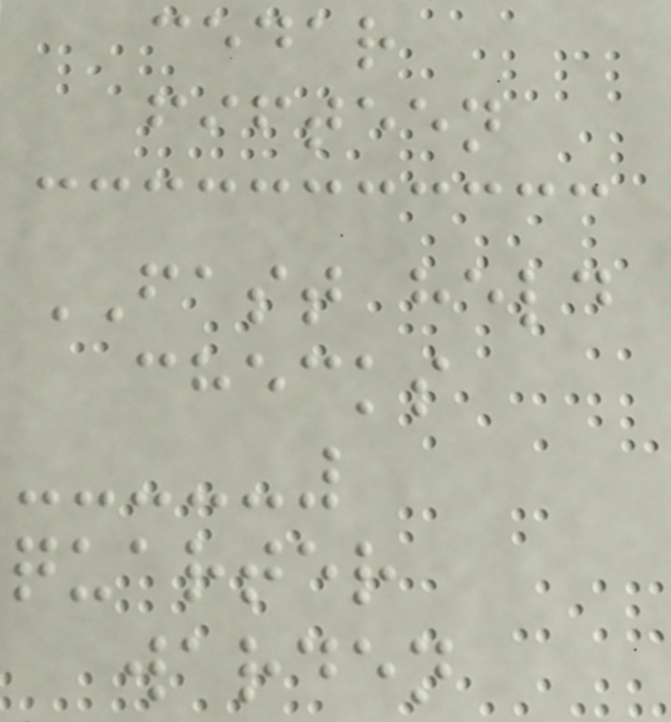cedar
fifteen
FAST held
checks
quarter
warden
